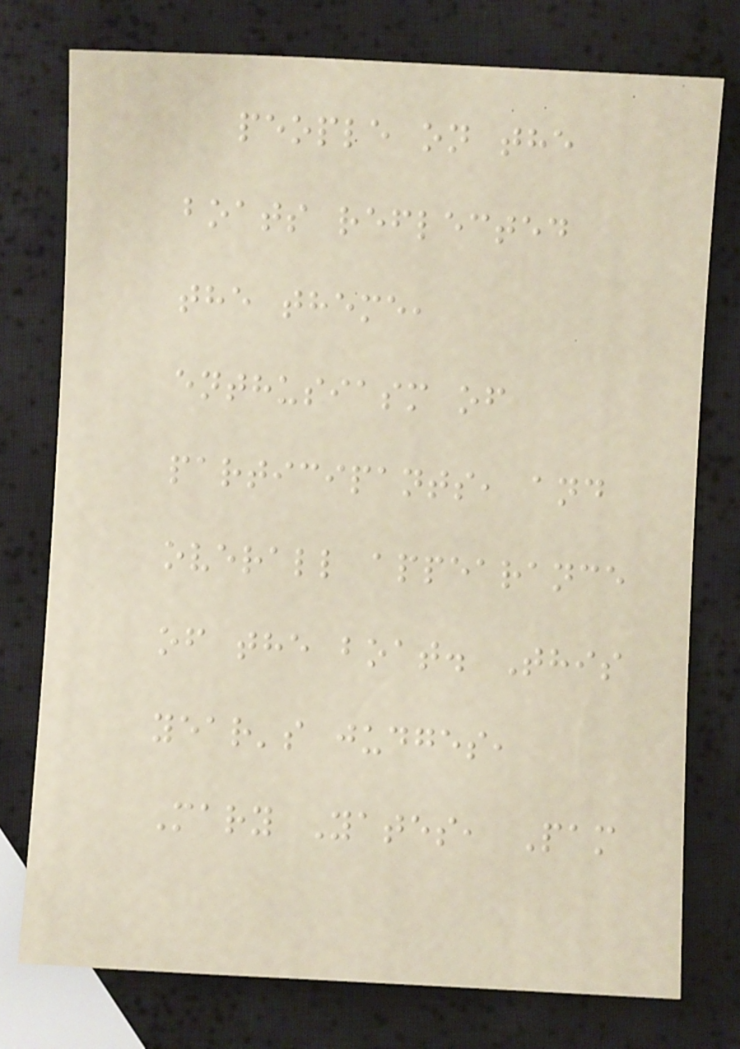people on the
boats reflected
the theme,
enthusiasm of
participants, and
overall appearance
of the boat. This
year's judges,
Mary Yates, Pam
